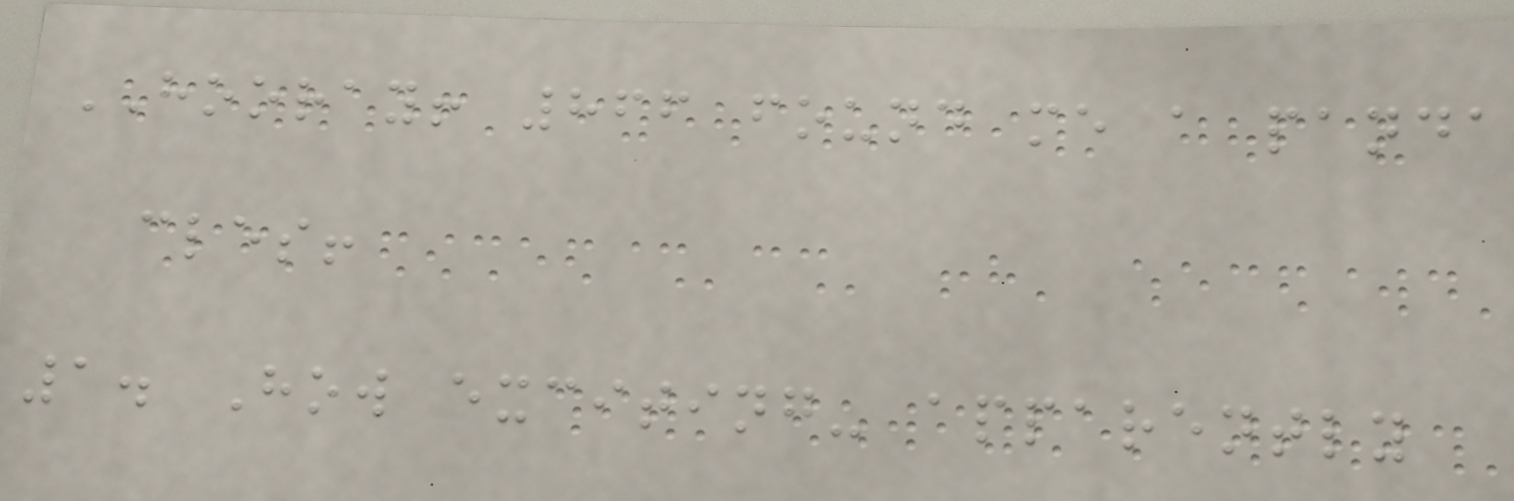HOORAY! 866 found me a panda
cles!
1. How exciting- apparently
